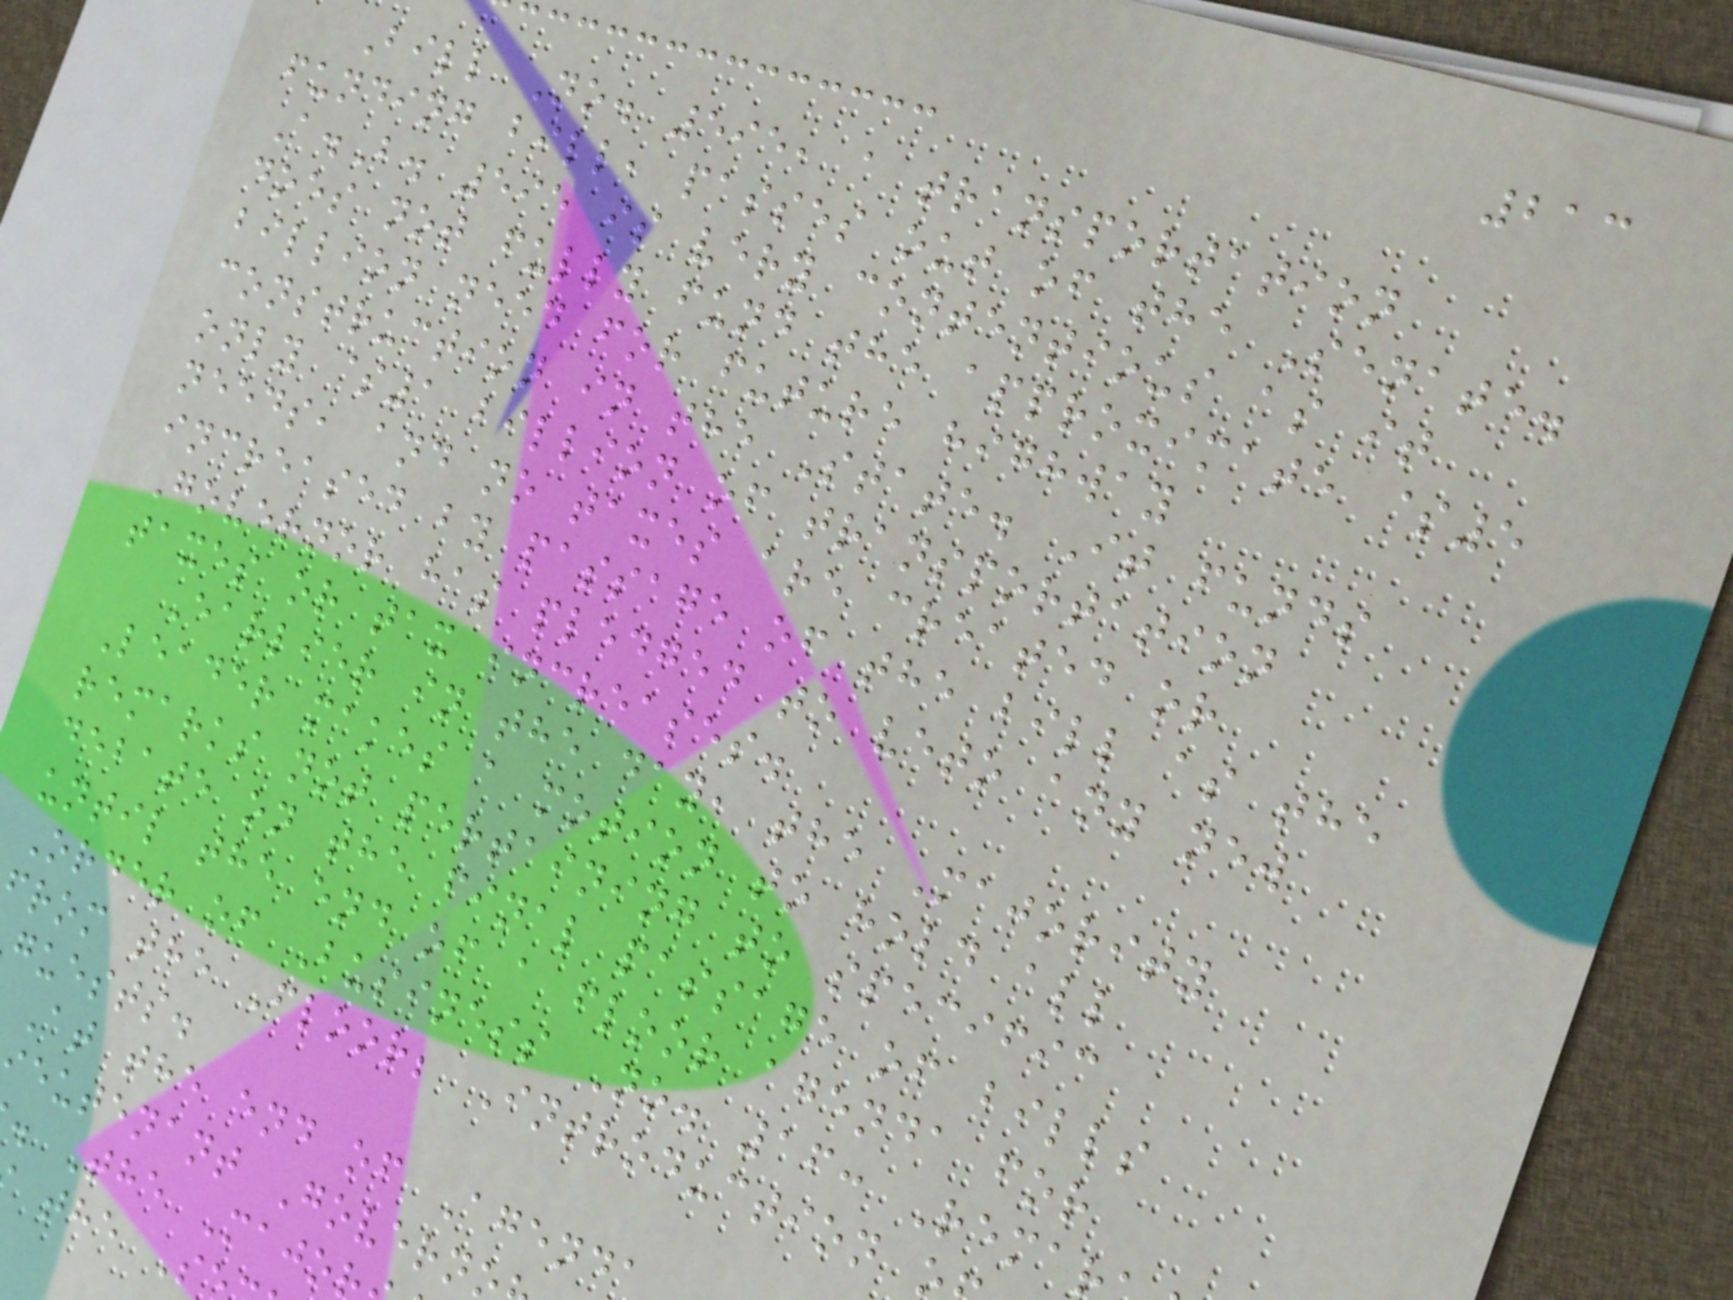213
Bill No. 595, a transportation
funding bill, passes out of the Senate.
A.B. 595 is very contentious as it
does not fully fund the approximate $5
billion need for future highway
construction in the State. It funds
only $1 billion of transportation
needs, and no taxes are created or
increased by passage of the bill as the
Governor has pledged to veto any new
taxes or tax increases.
Earlier in the day, the Majority
Leader makes a motion to hold all
remarks not pertaining to specific
debate on the final passage of bills
until the end of a floor agenda for
Order of Business No. 16: Rema
from the Floor; Introduction
guests.
At the end of Agend
eutenant Govern
. The Majo
